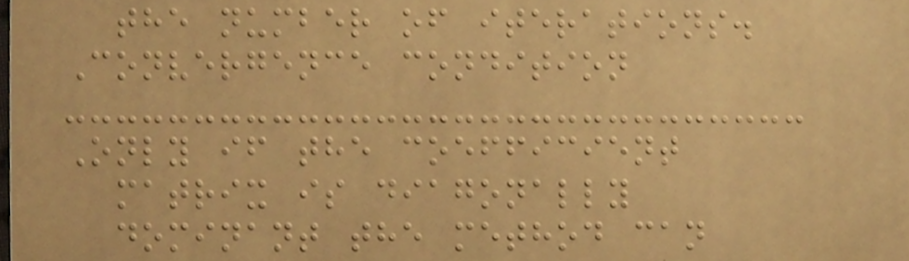the number of iterations.
Convergence condition
Only if the coefficient
matrix is diagonally
dominant the method can
